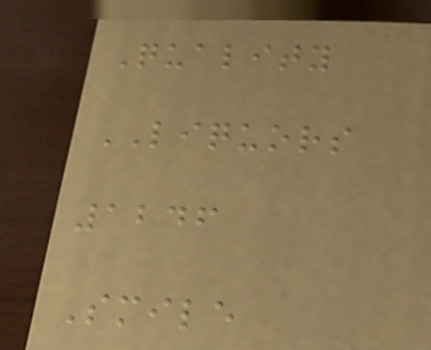Quality
LIQUORS
1246
Smile
